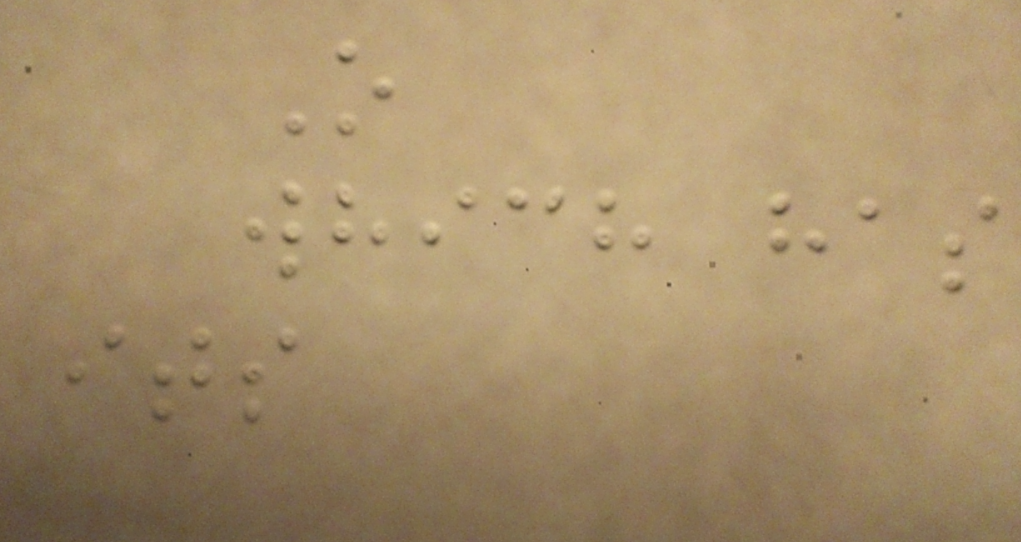O
which has
its
